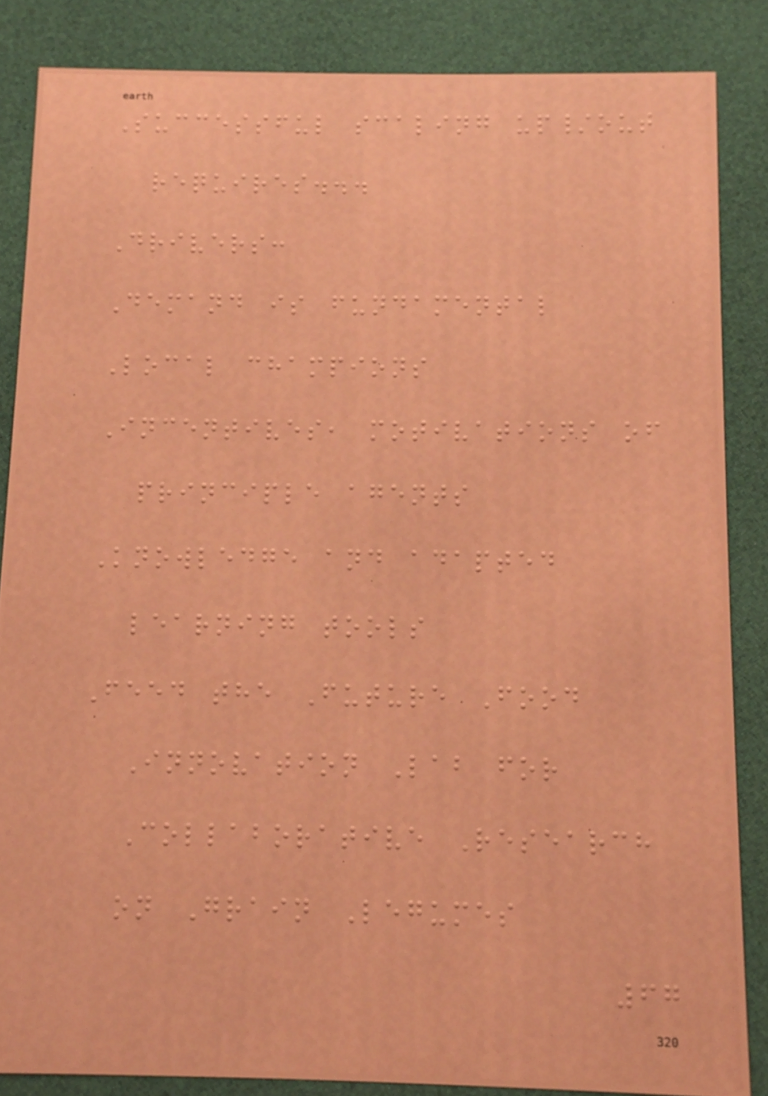Successful scaling up/out
requires...
Drivers:
Demand is fundamental
Local champions
Incentives, motivations of
principle agents
Knowledge and adapted
learning tools
Feed the Future Food
Innovation Lab for
Collaborative Research
on Grain Legumes
67
